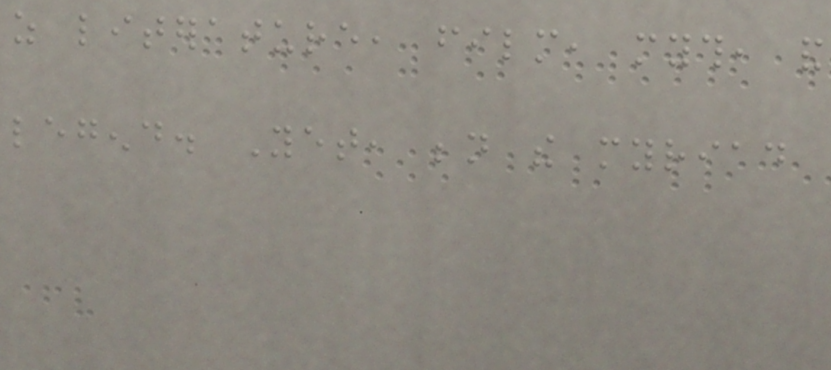as literature, film, myth, and
legend. Yet, beneath the myriad
